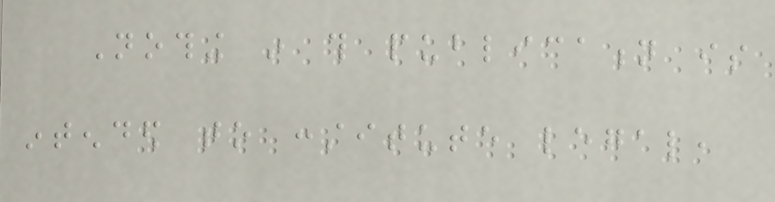Nothing in this publication is
intended to constitute legal,
